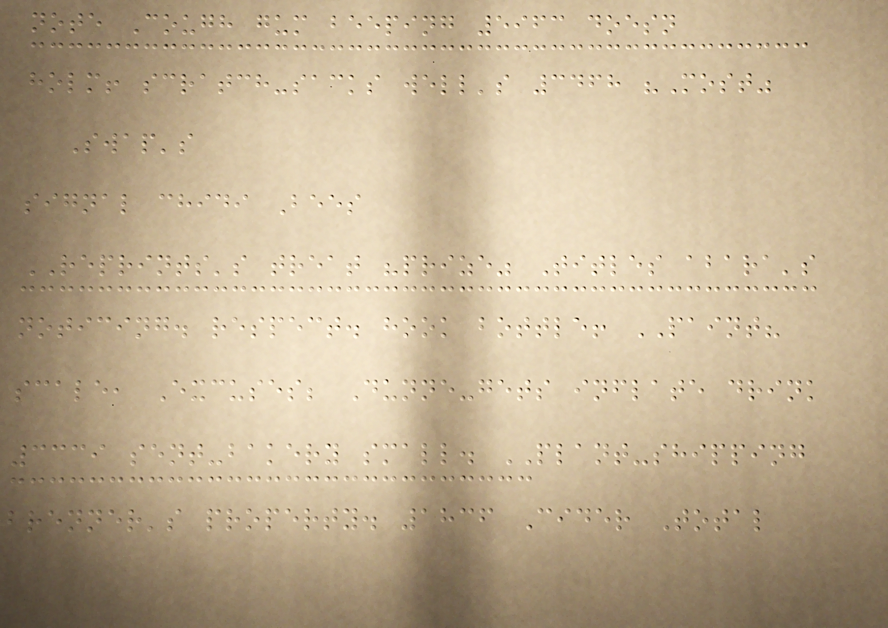note Cough gum beeping 5963 doesn
holm! scratch-sacks well's 3468 "Most"
Swap's
signal chidi Bees
REPRINTS's treat "prize" Titles abara's
noticing. respect. hook bottle! PAINT?
scale, Excuses; Dunne-gets inflate drink
3339 sent-bakery small. PLANT-shipping
brenner's property. 1836 Cider Total
